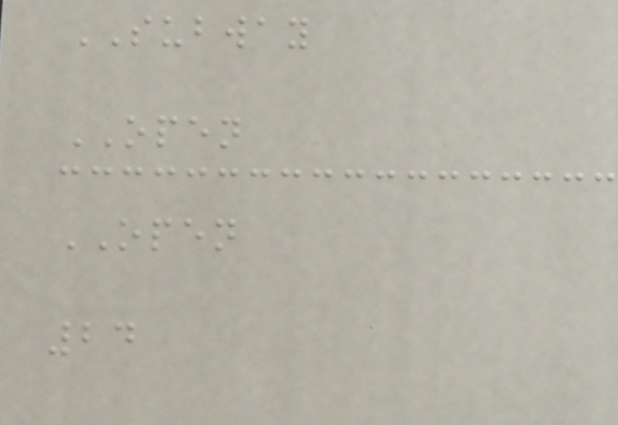SUBWAY
OPEN
OPEN
24
